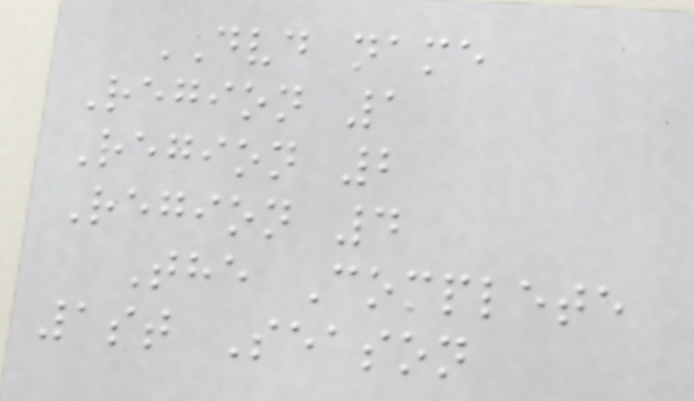DVD name
Region 1
Region 2
Region 4
The Complete
1st Season
